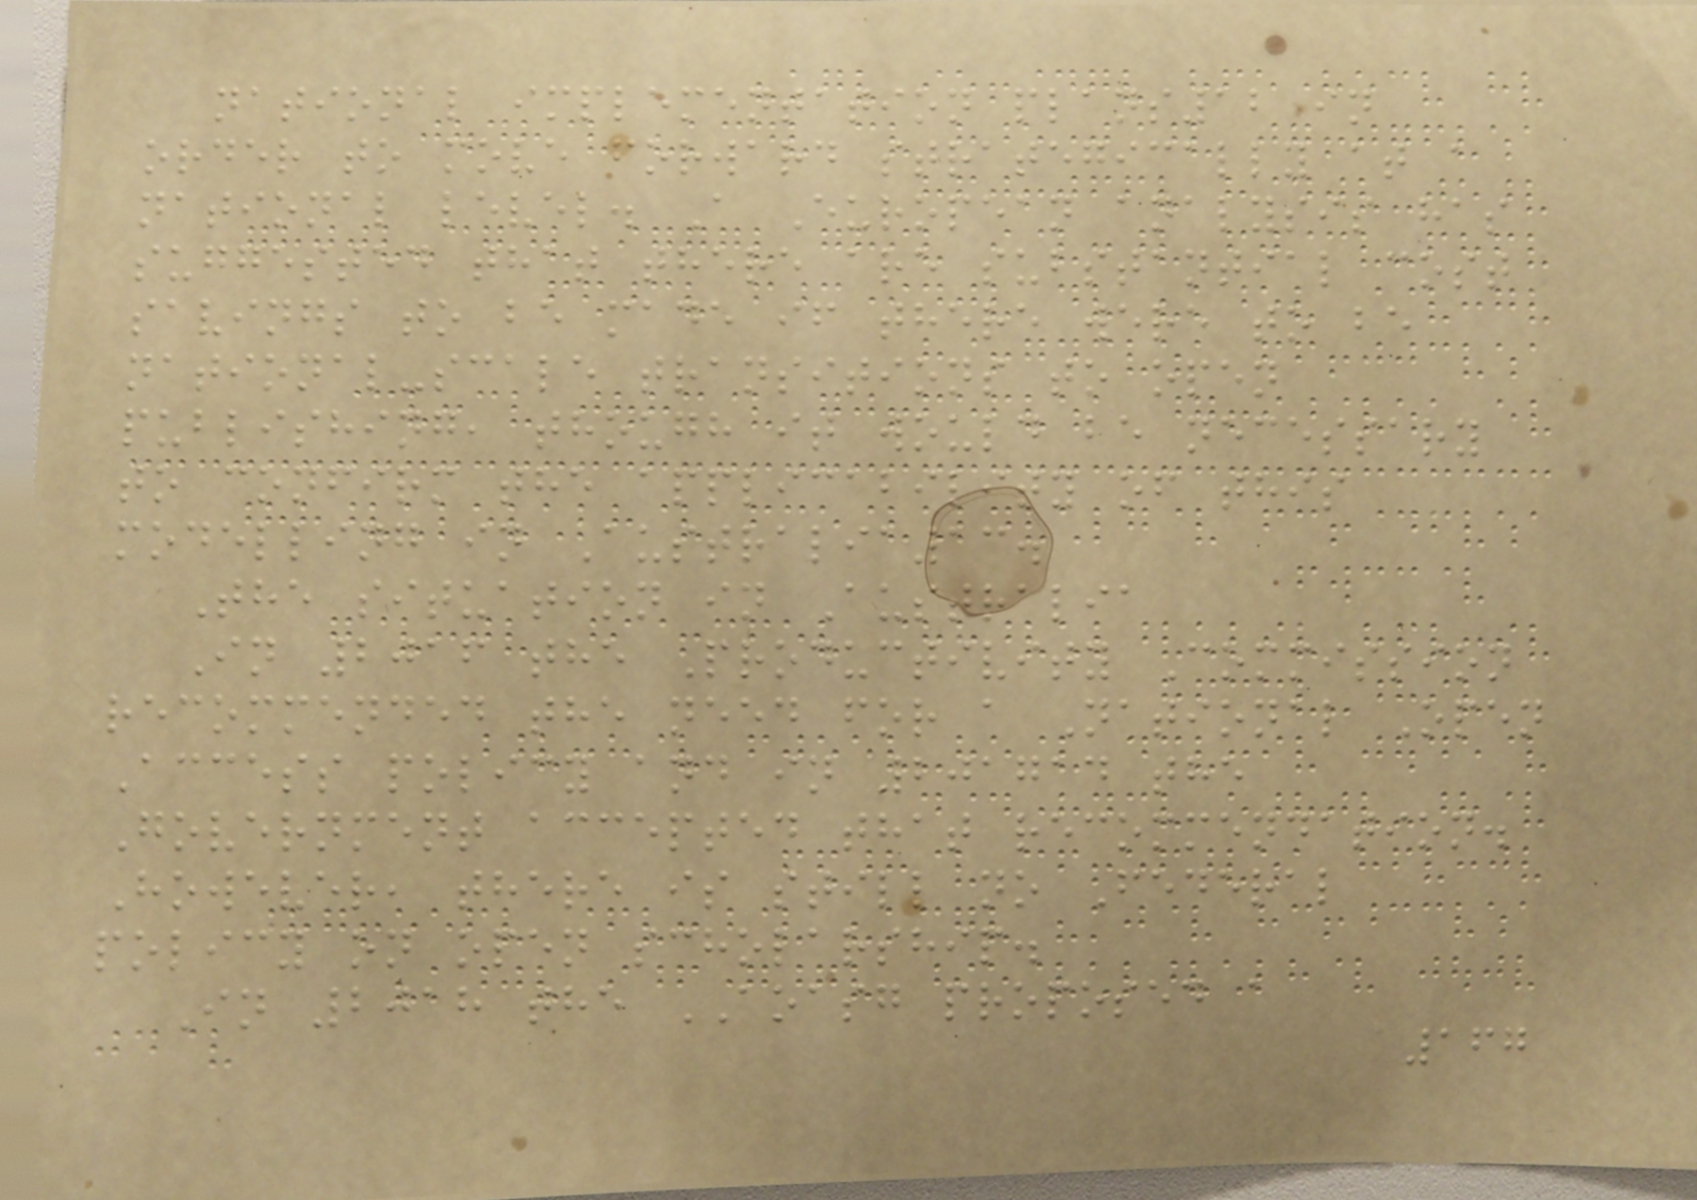national implementation plans12 in
order to move forward strategically at a
national level. A European analysis has
suggested that there are substantial cost
savings to be made if there were to be
national-scale transitions to open
publishing, though it would be necessary
to confirm the applicability of this
modelling in Australia13.
The situation in Australia
In 2016 the Productivity Commission
recommended the need for a National Open
Access policy and in 201714 the
Government accepted that recommendation.
However, there is still no Federal
policy on open scholarship.
In 2018 the AOASG proposed a
167
